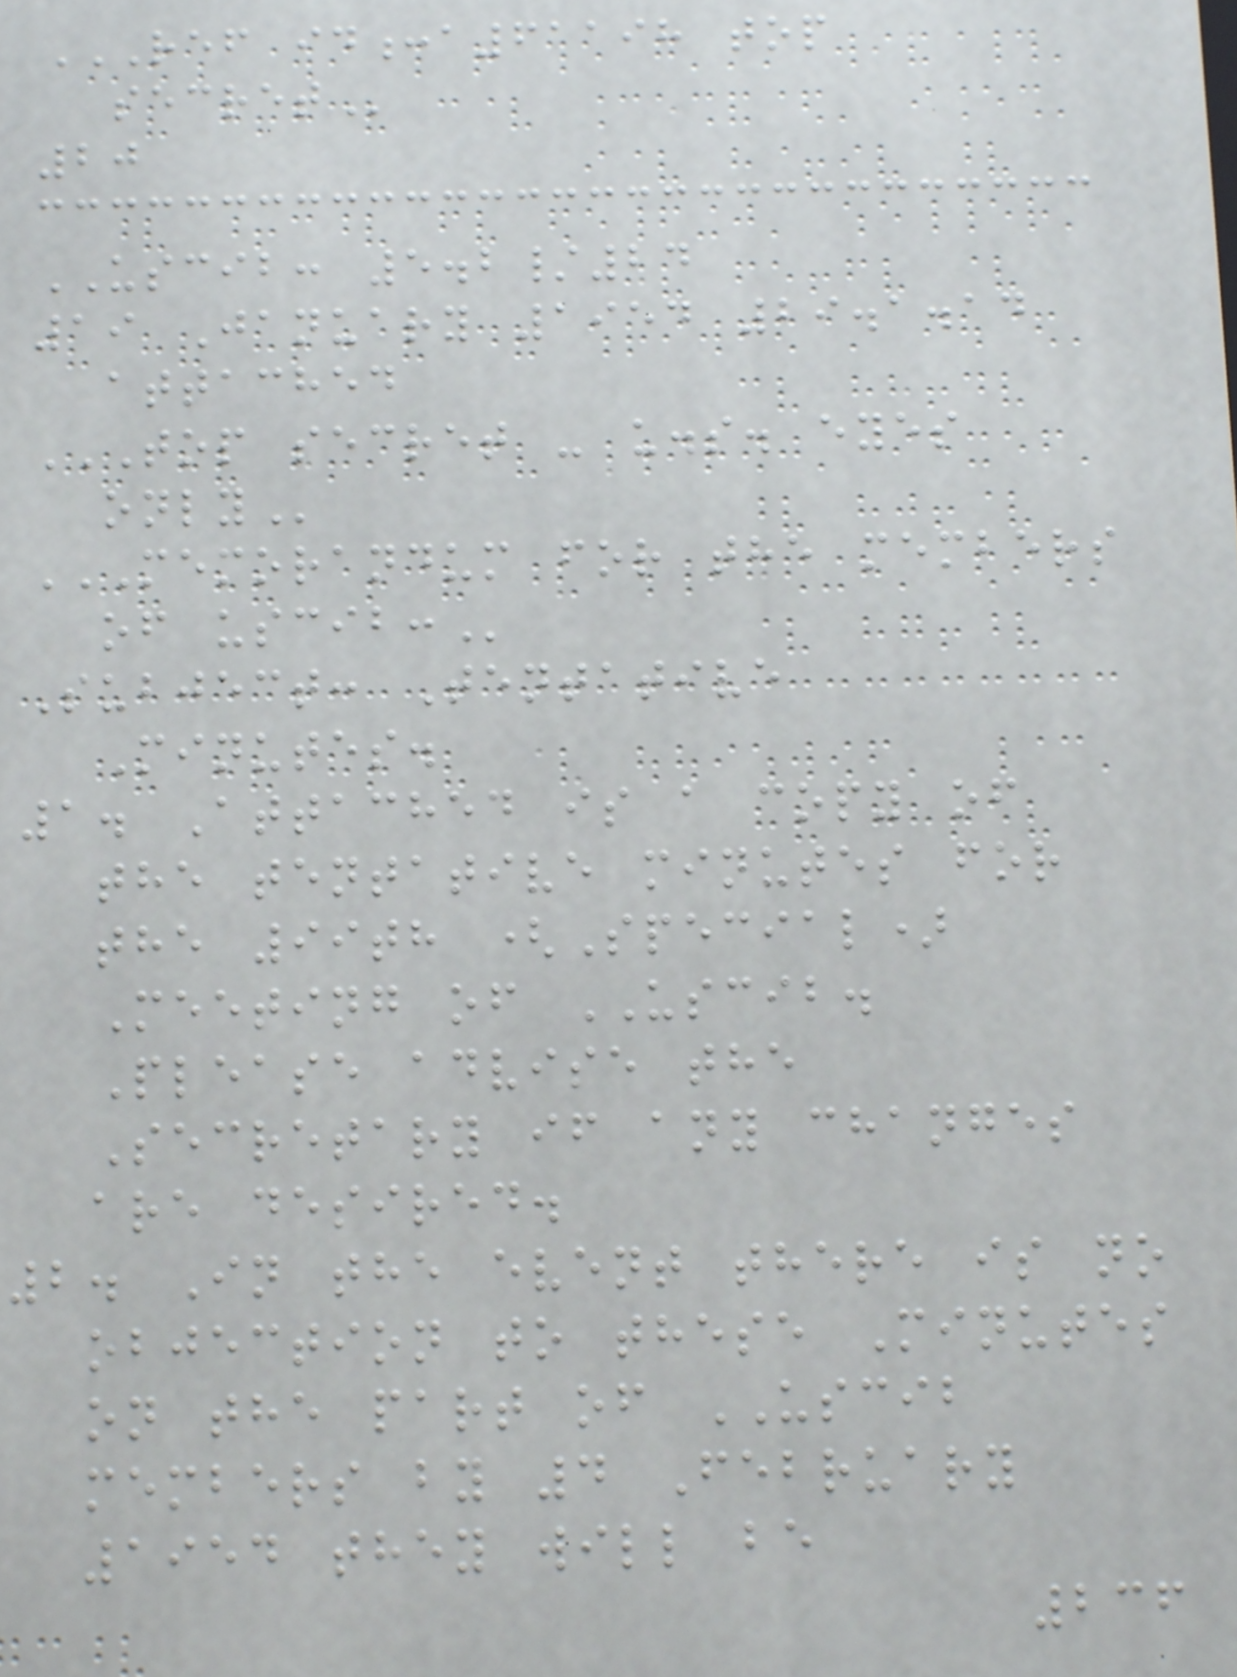REF ID:A61198 TOP
SECRET
20
USCIB: 5.2/24
19 January 1954 29.1.14
attached
TOP SECRET - U.S. EYES
ONLY
MEMORANDUM FOR THE MEMBERS
OF USCIB:
Subject: Tentative
Minutes.
1. Attached is a copy of
the tentative minutes for
the 99th (Special)
Meeting of USCIB.
Please advise the
Secretary if any changes
are desired.
2. In the event there is no
objection to these Minutes
on the part of USCIB
members by 4 February
1954 they will be
236
